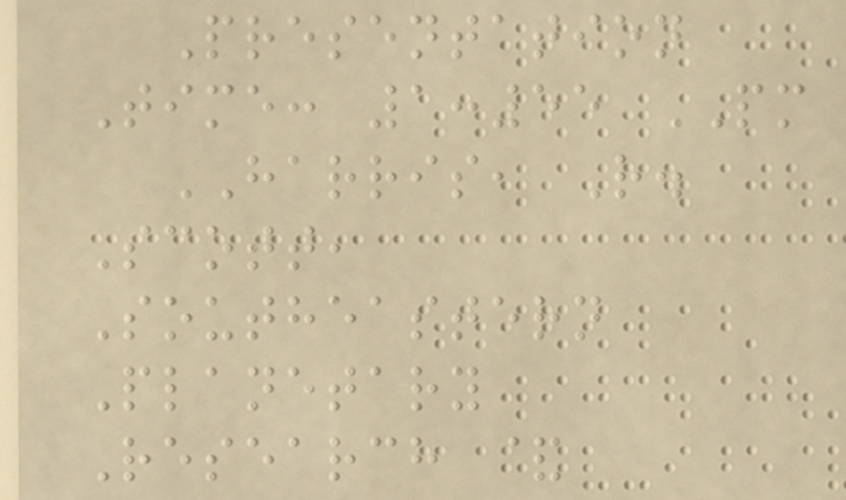Presentation
Time: 1:55 PM
HARRIS, R.
Scott,
Southeastern
Planetary
Research &
